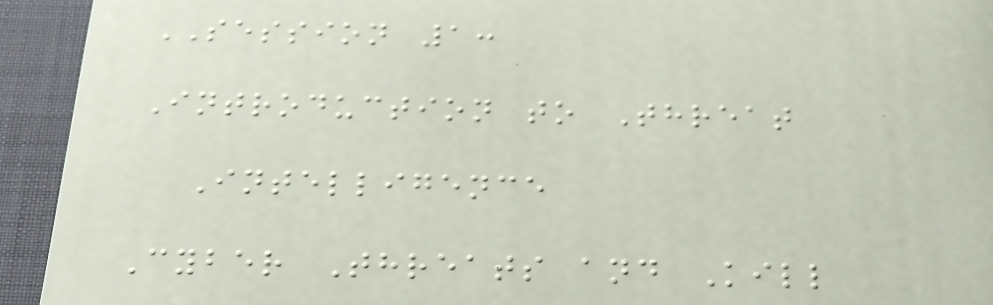SESSION 1:
Introduction to Threat
Intelligence
Cyber Threats and Kill
